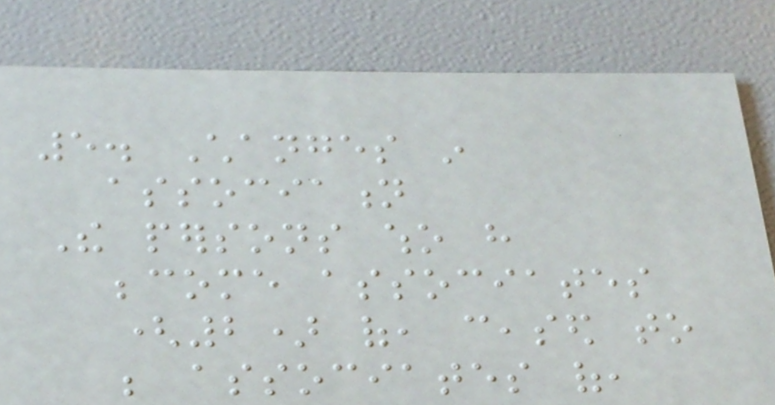5. Changes in
association
The persons who have
become associates
(2) of, ceased to
be associates of,
